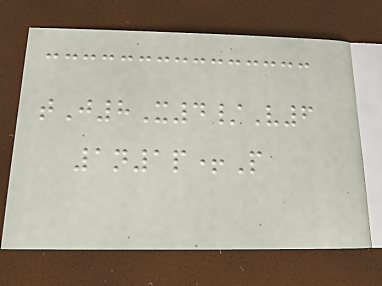tJ8X4/V6
1n1p+P
